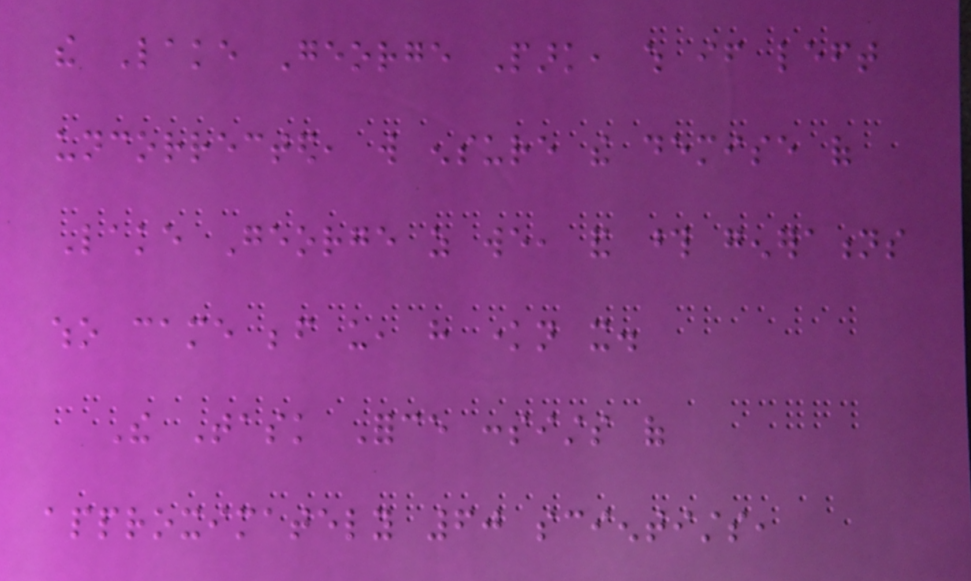the Lake George Park, which if left
uncorrected, will ensure the demise of
Lake George as we, and those generations
who came before us, have known it.
The Task Force consists of
approximately 60 scientists,
